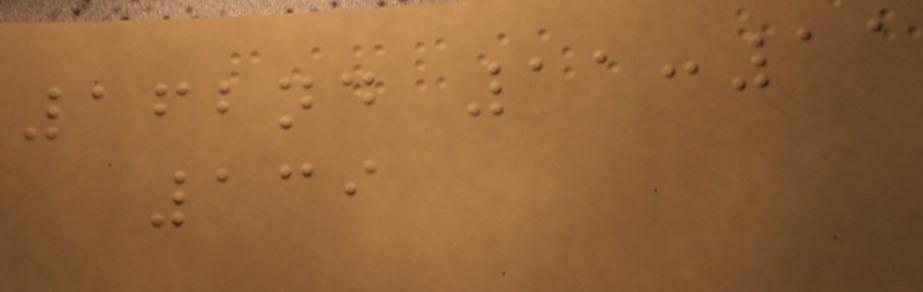162nd 11:11
139
